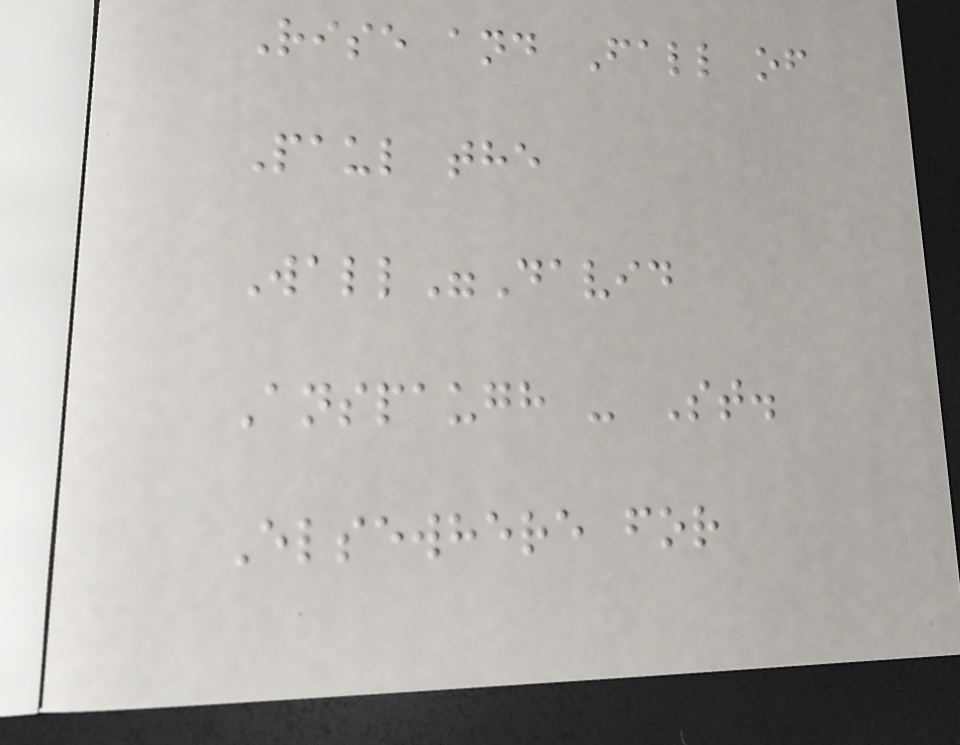Rise and Fall of
Paul the
Wall"David
Anspaugh - St.
Elsewhere for
